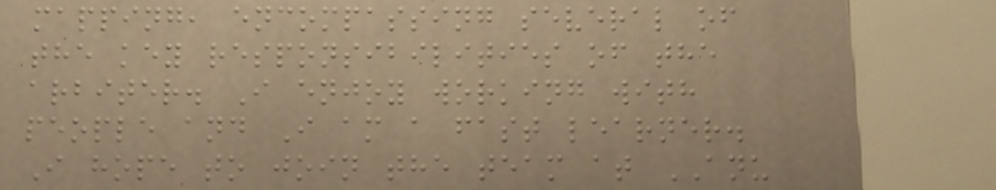mapping, encompassing several of
the key responsibilities of the
arbiter. I enjoy working with
people and I am a fast learner.
I hope to join the team at ANU
